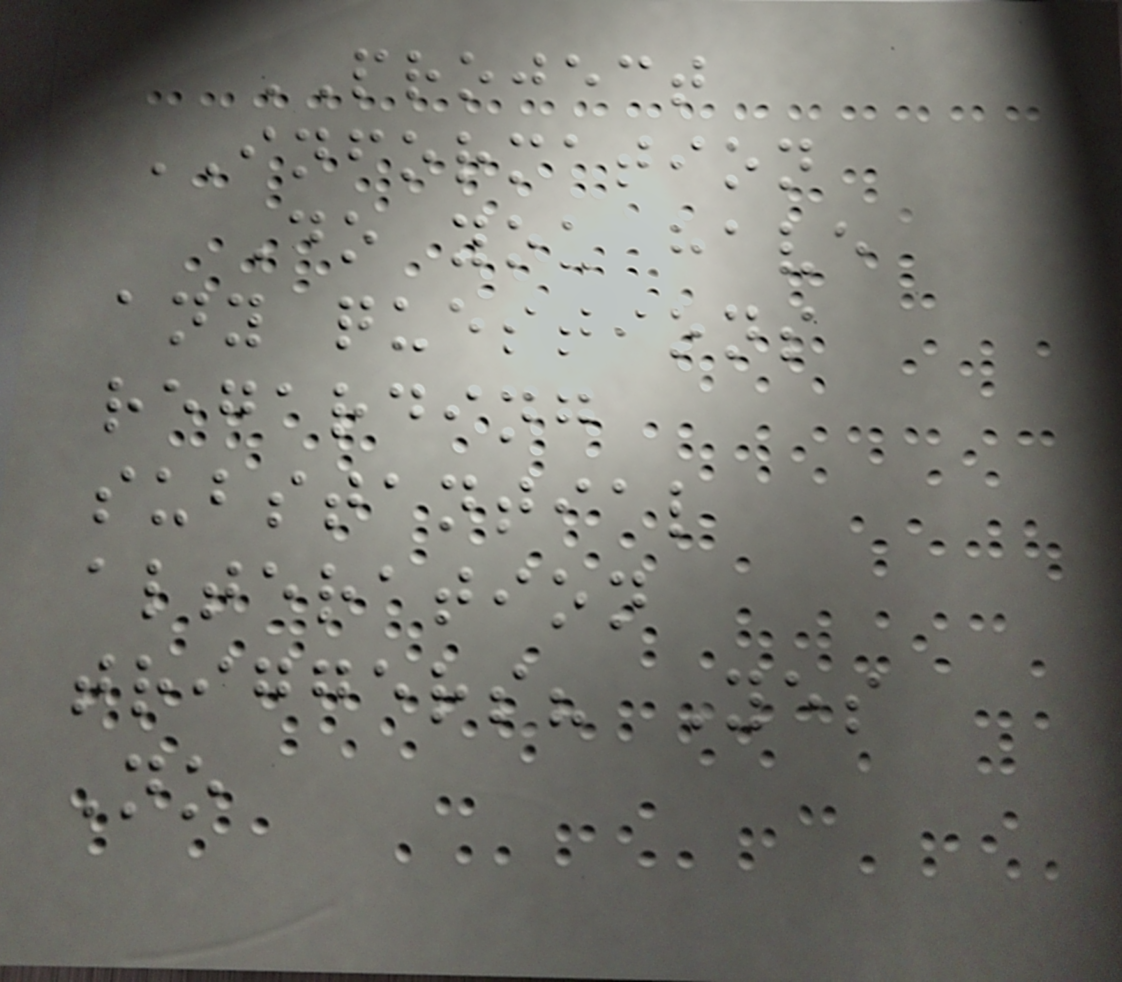PROJECT
INFORMATION
Do you have
any questions
regarding
substantial
alteration
triggers? Yes
No
